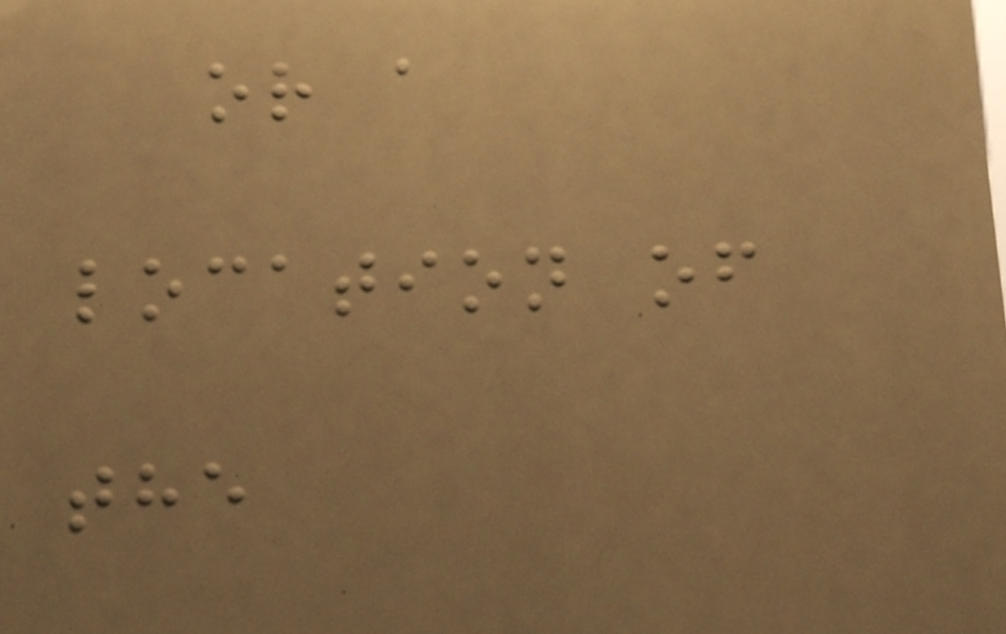or a
location of
the
